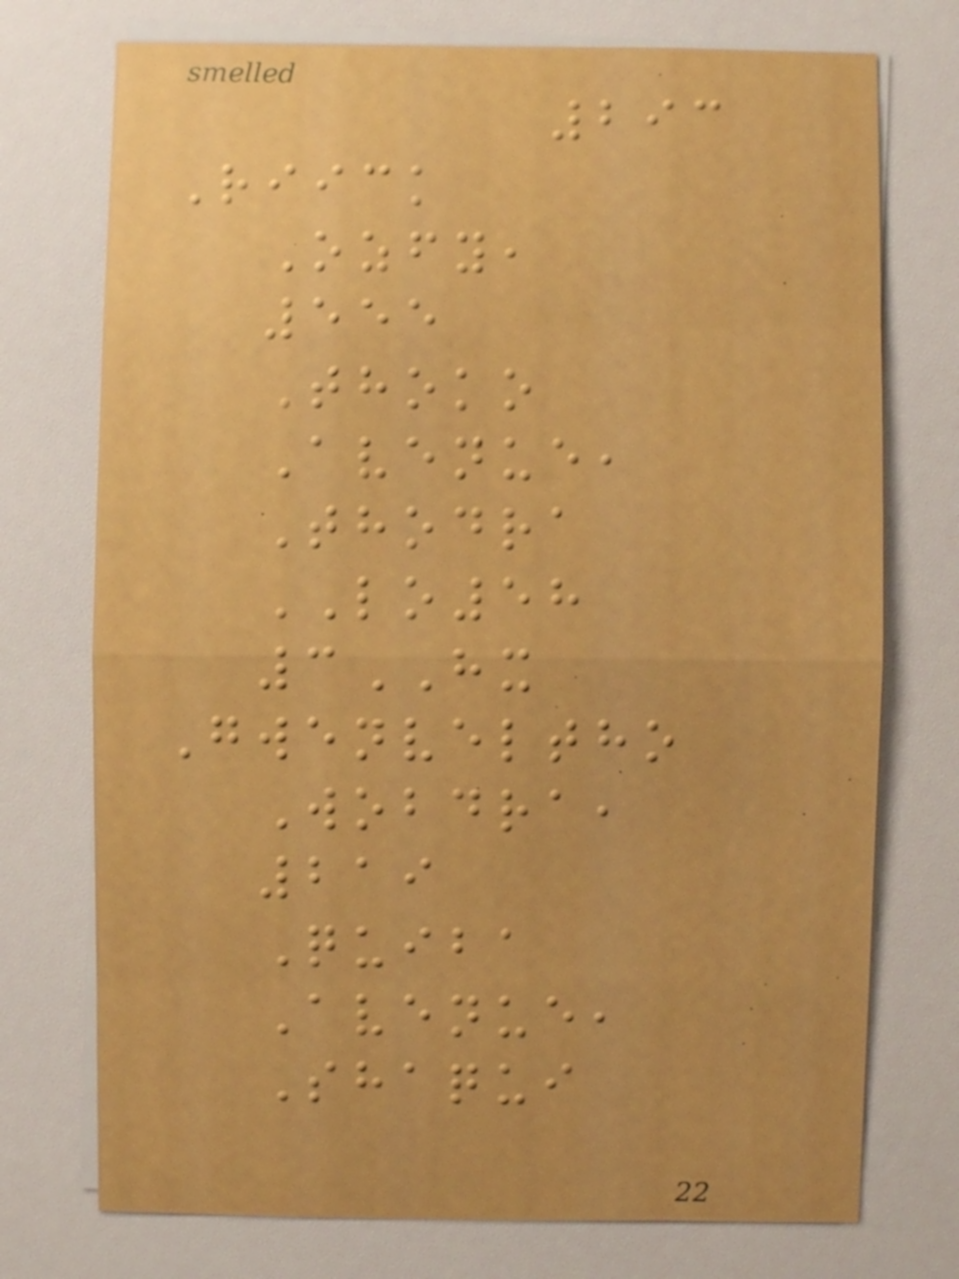293
Riick
Ozfy,
555
Thoko
Avenue,
Thodra
LO58
3HX
Gwenveltho
Wobdra,
219
Quiba
Avenue,
Shaqui
